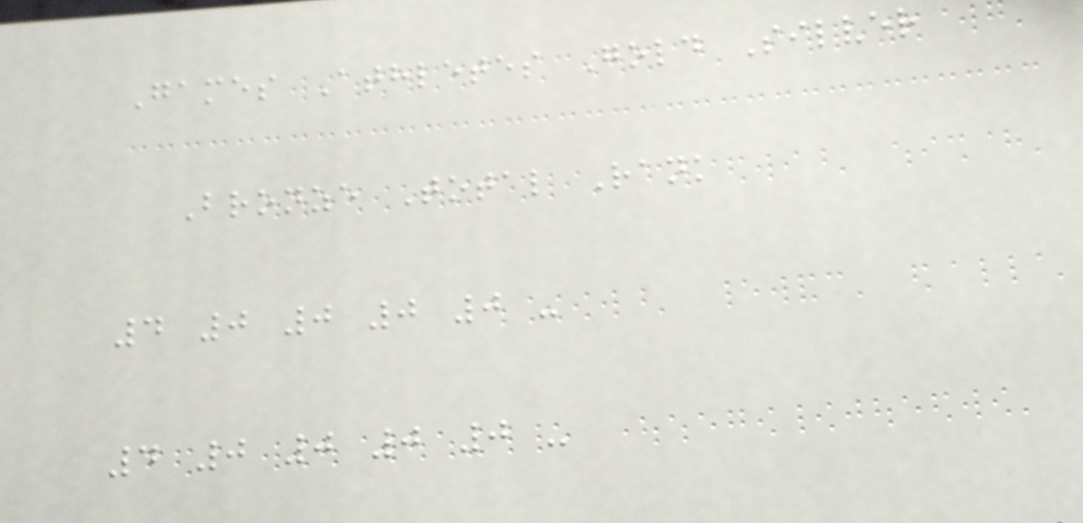Games Athletes Gold Silver
Bronze Total Rank
4 0 0 0 0 -
4 0 0 0 0 -
